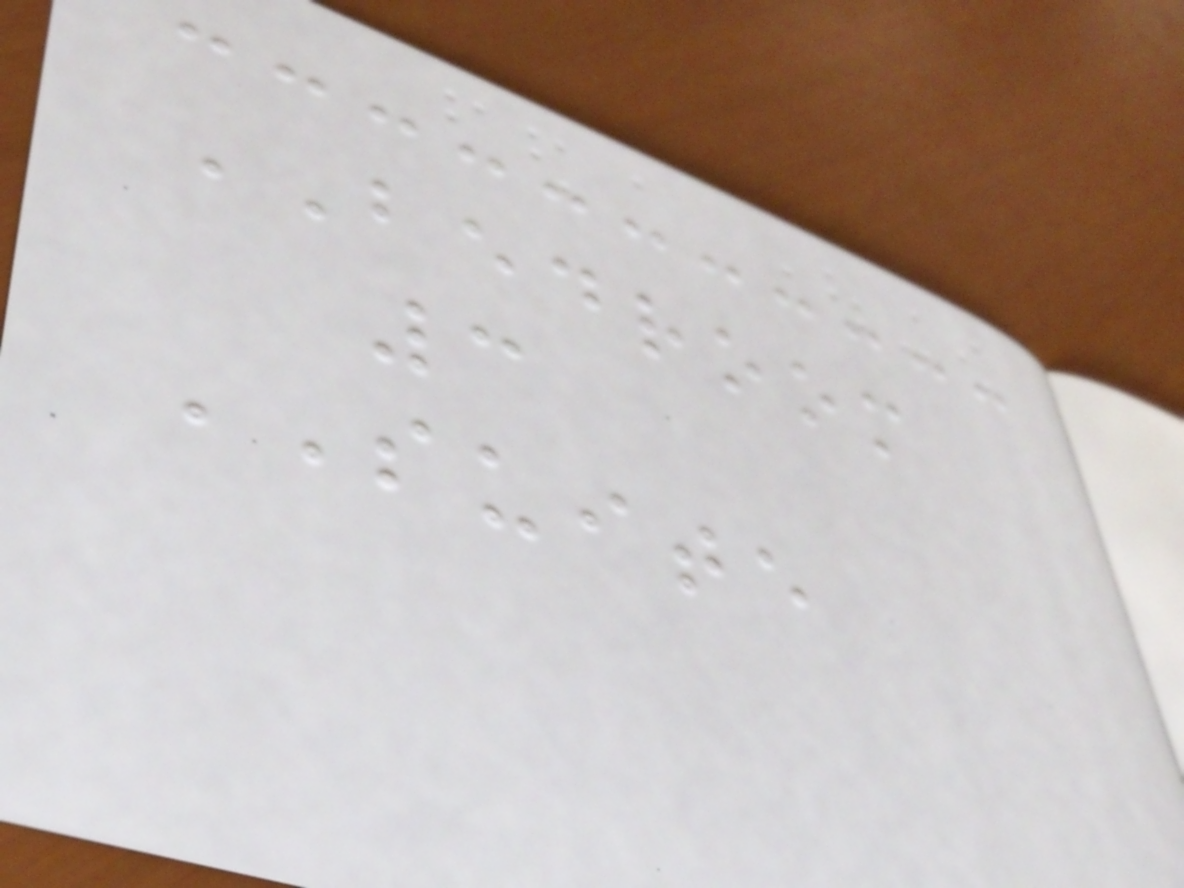BEDROOM
3
SUITE
